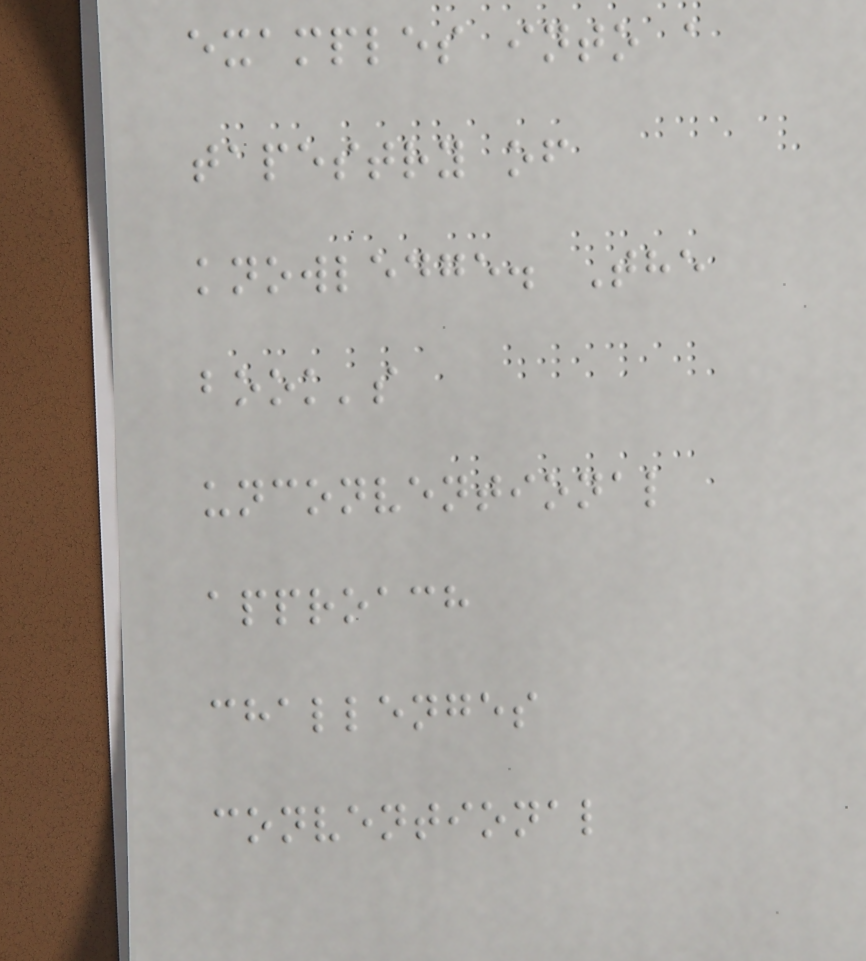examples into a
tapestry of
knowledge. The
book's
unconventional
approach
challenges
conventional
